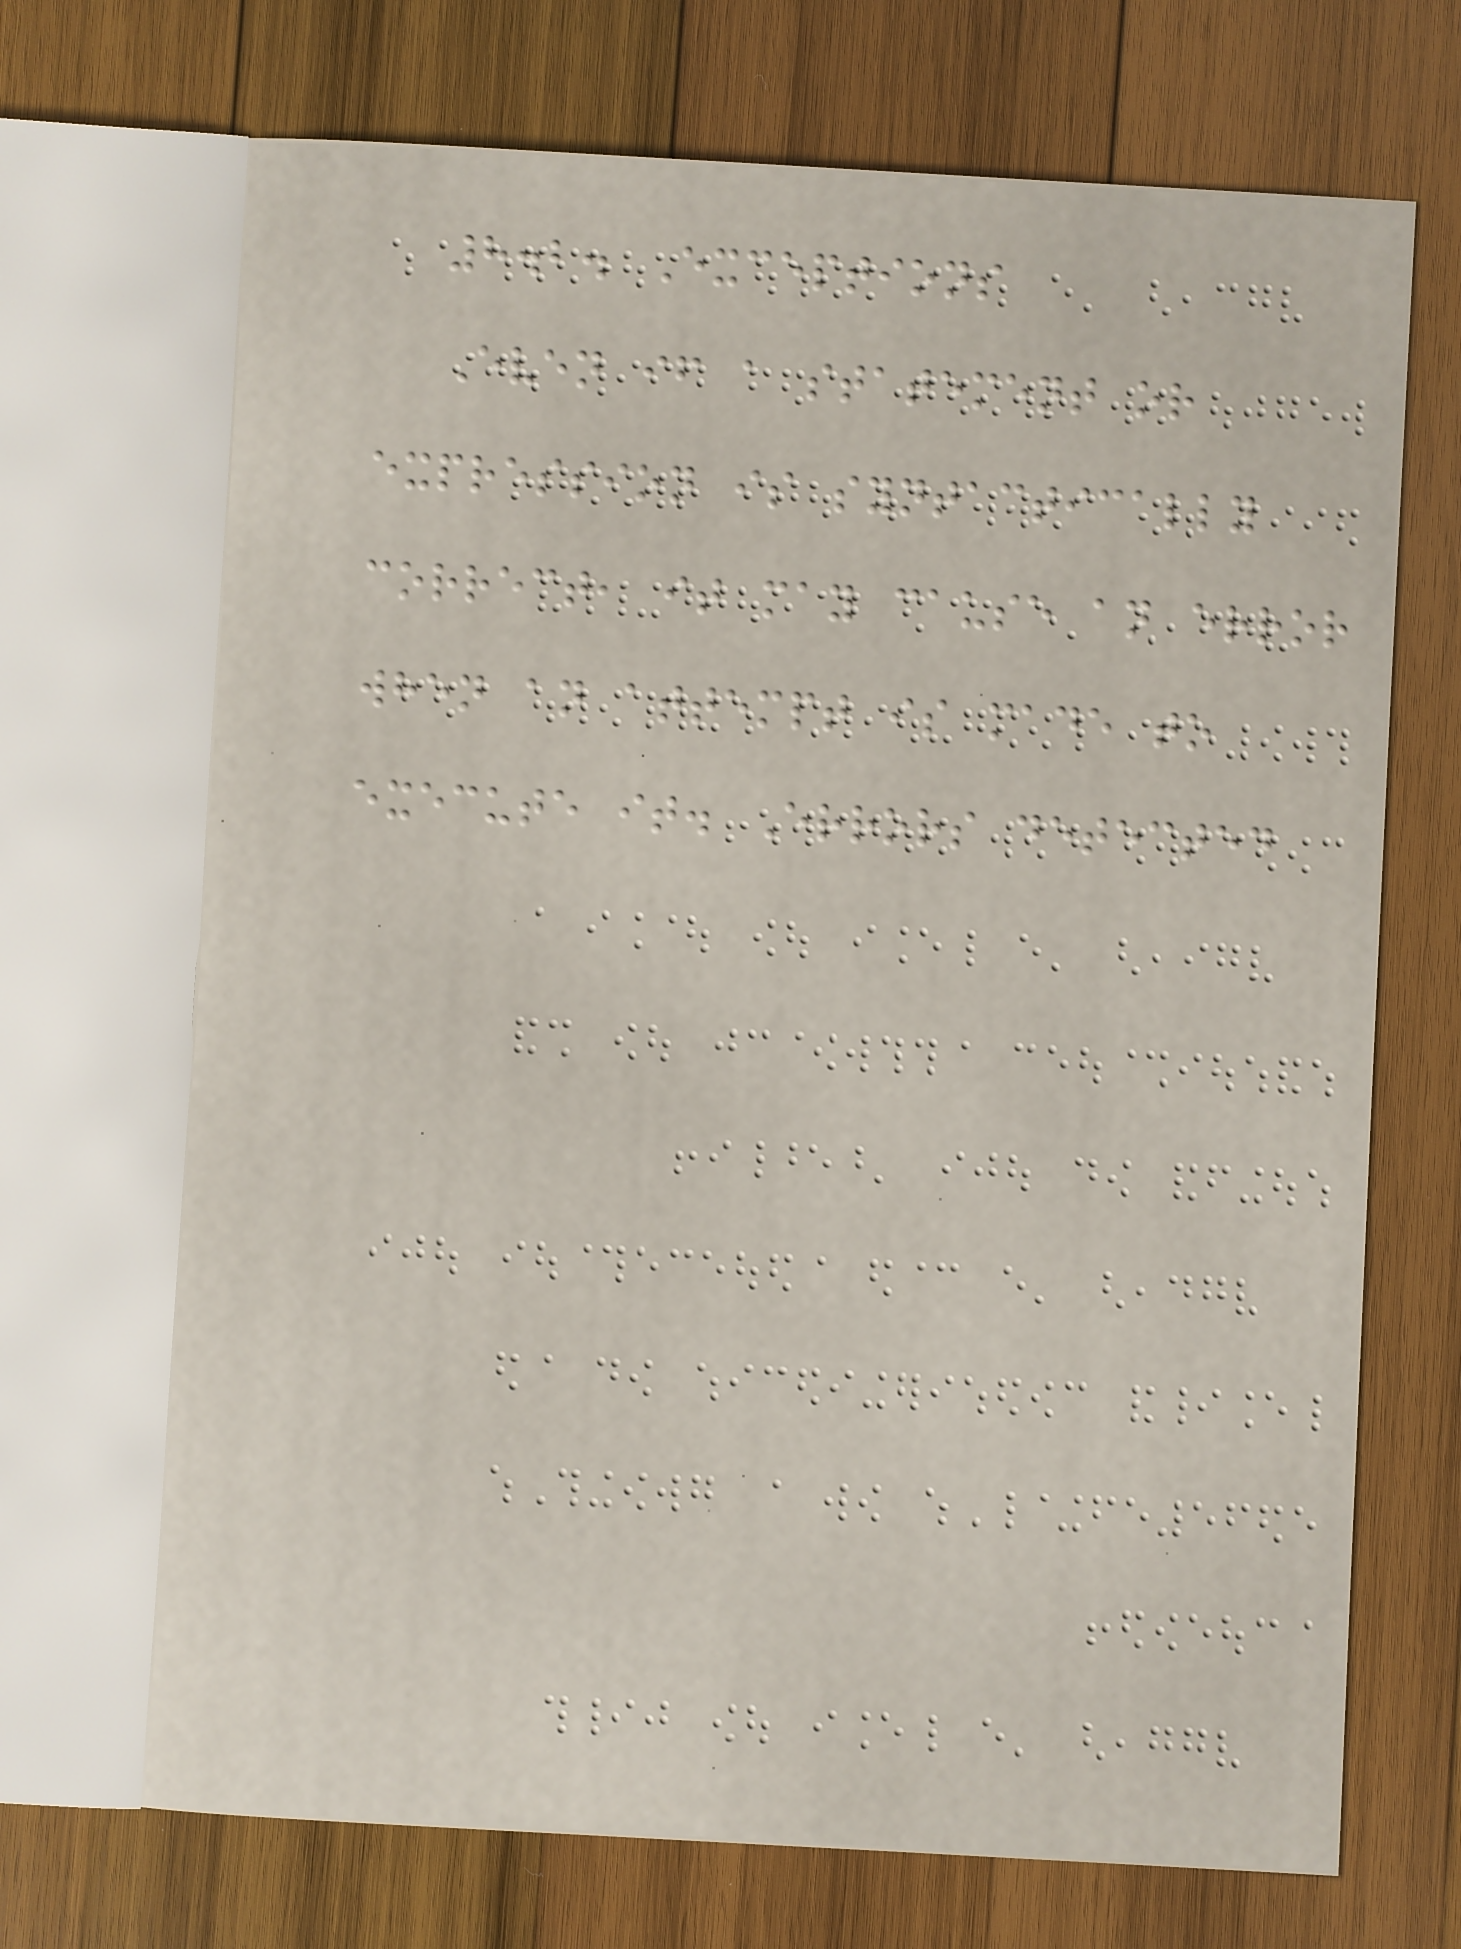8.2. Exceptions
Even if a statement or
expression is syntactically
correct, it may cause an error
when an attempt is made to
execute it. Errors detected
